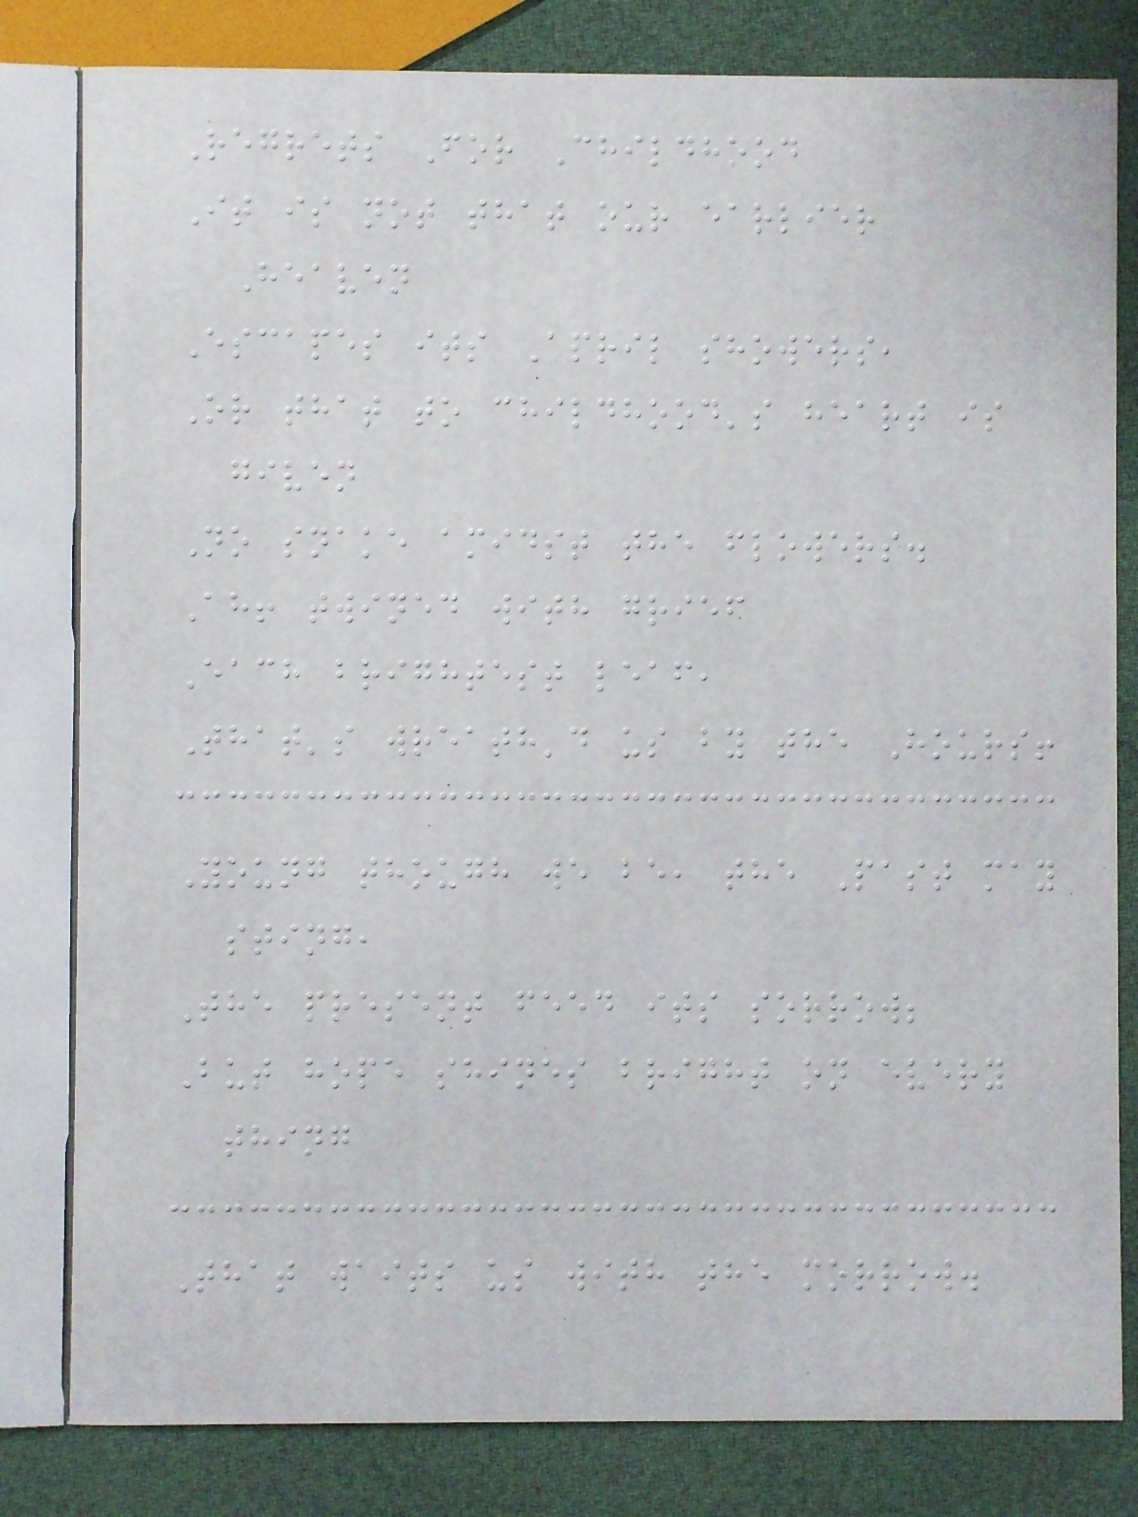Regrets For Childhood
It is not that our earlier
Heaven
Escapes its April showers,
Or that to childhood's heart is
given
No snake amidst the flowers.
Ah! twined with grief
Each brightest leaf,
That's wreath'd us by the Hours!
Young though we be, the Past may
sting,
The present feed its sorrow;
But hope shines bright on every
thing
That waits us with the morrow.
